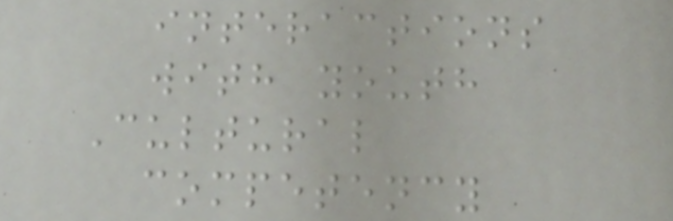interactions
with youth
Cultural
competency
